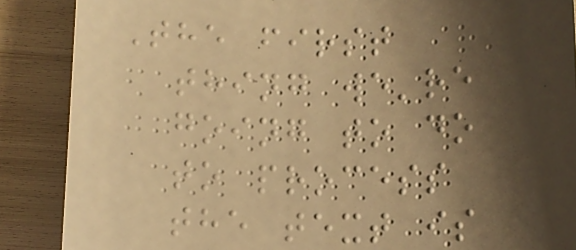The first
thing we're
going to do
to process
the text is
